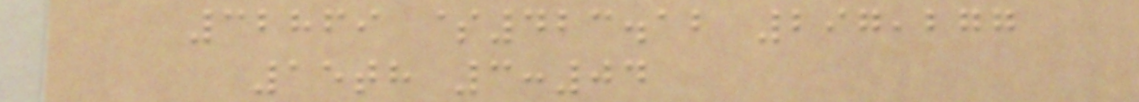32869 $423.12 297,277
15th 3:04
